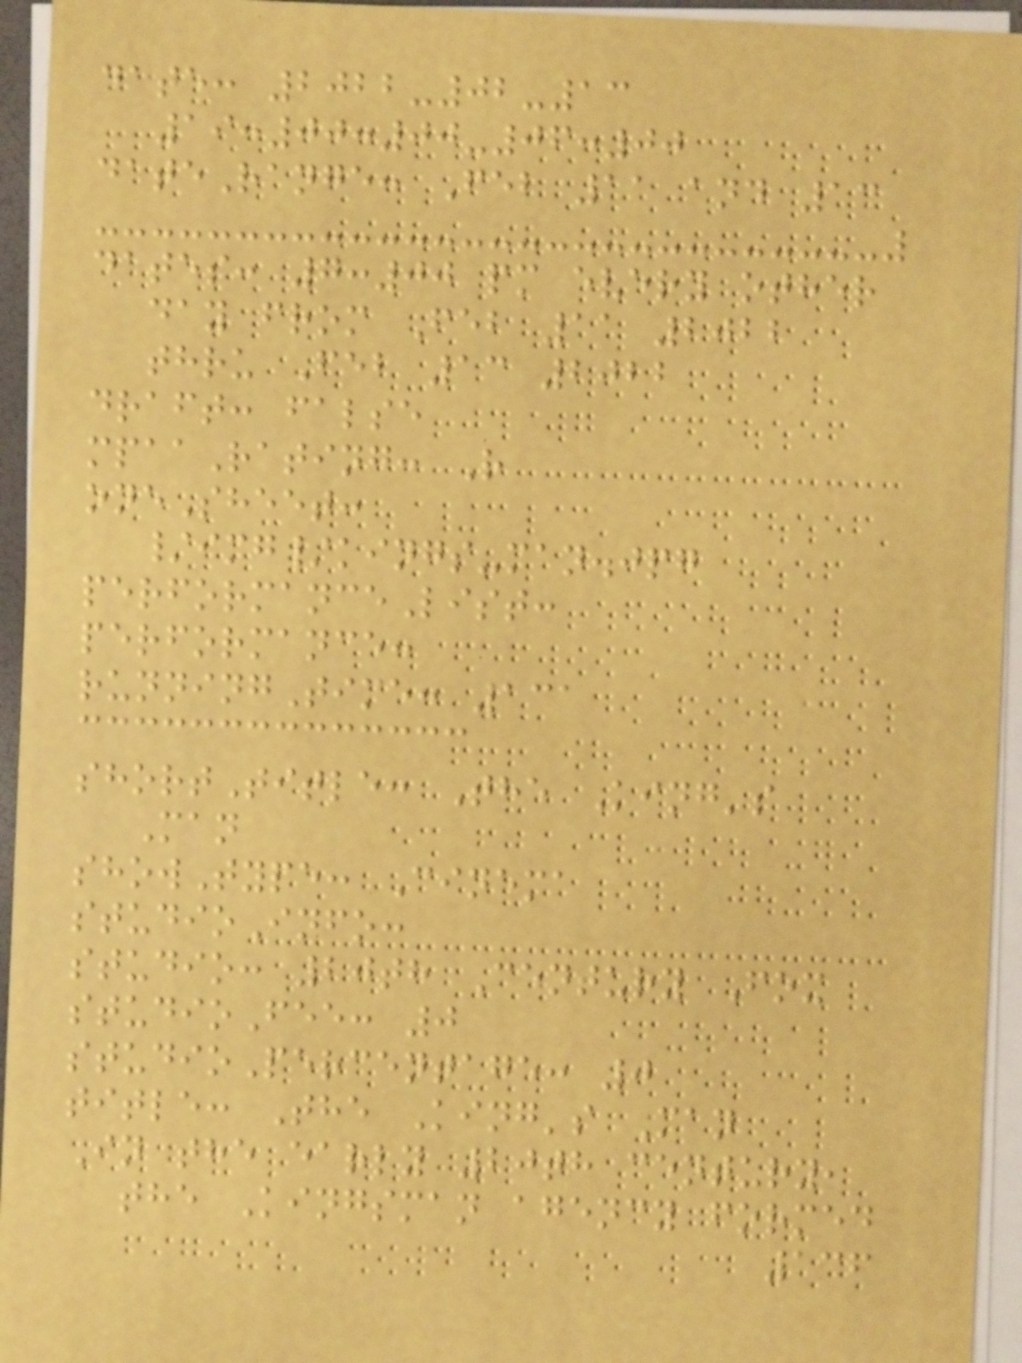date: 2022-02-13
19:00:00-06:00
dateRange: Feb 11 and 13
dates: 7:00 pm every other
day from Feb 11 2022
thru Feb 13 2022
draft: false
mpaaRating: R
oneSheet:
/img/kings-man.jpg
performanceList:
performance:
runningTime: 131
shortTitle: The King's
Man
showType: Cinema
studioInfo:
studio: 20th Century Fox
studioFee: 0
studioPercentage: 0
title: The King's Man
In the early 20th century,
the Kingsman agency formed
136
